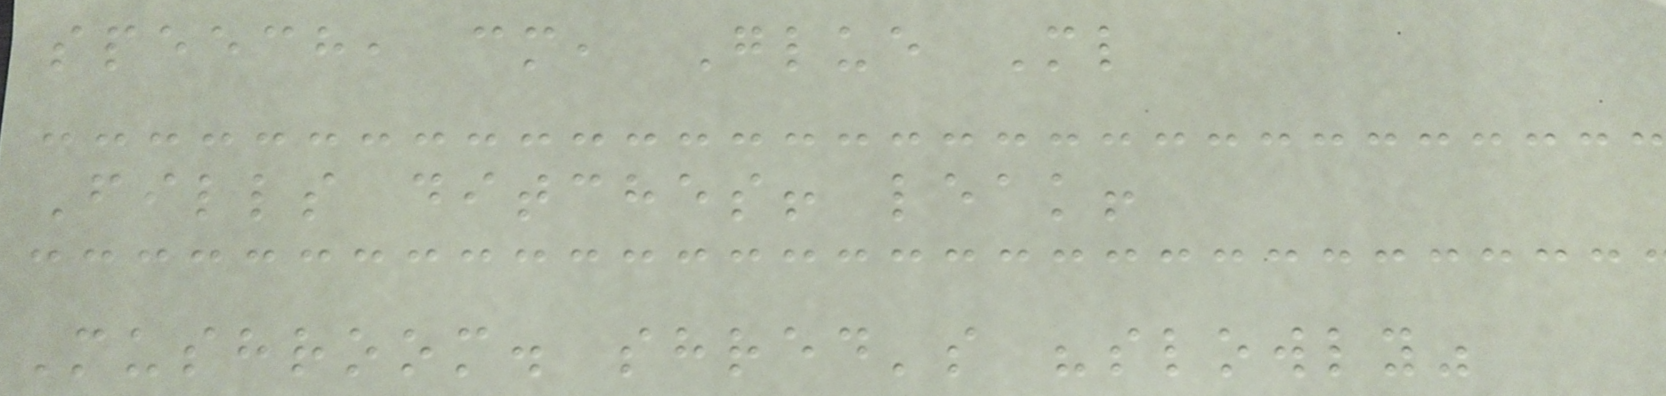speech, cm, Glue Ml
Fills ditches! leak!
Mushroom. shred's "slowly"
